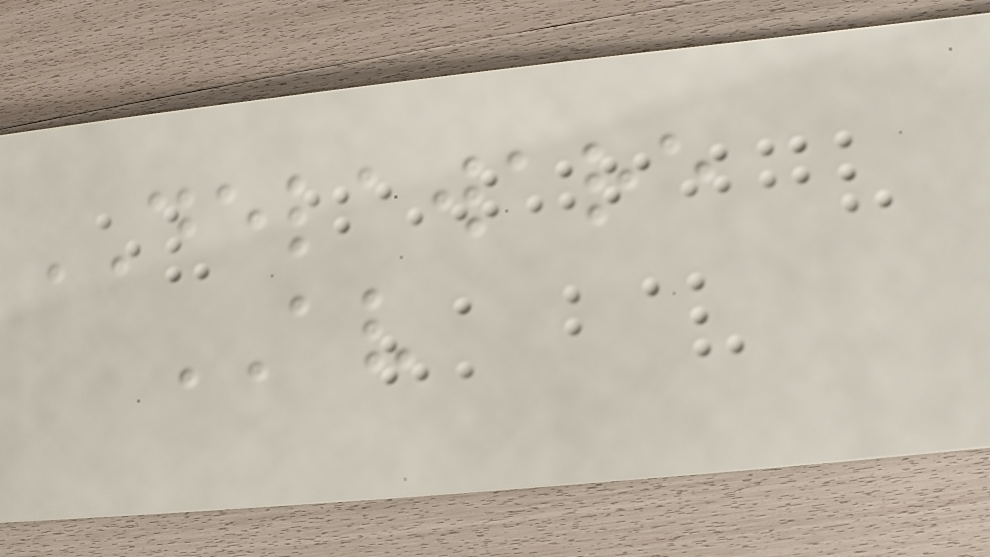DELAWARE
AV
